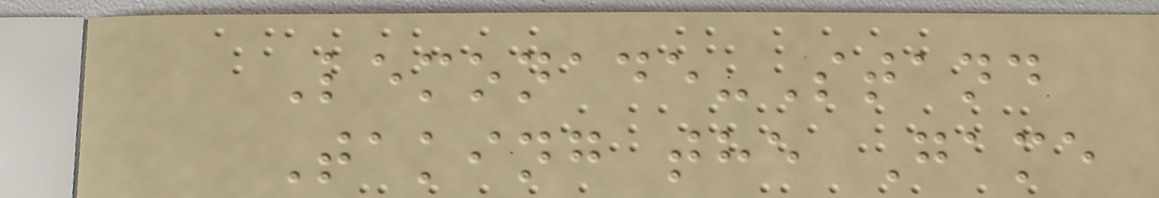Lemonade-Stand
Taking the Game
